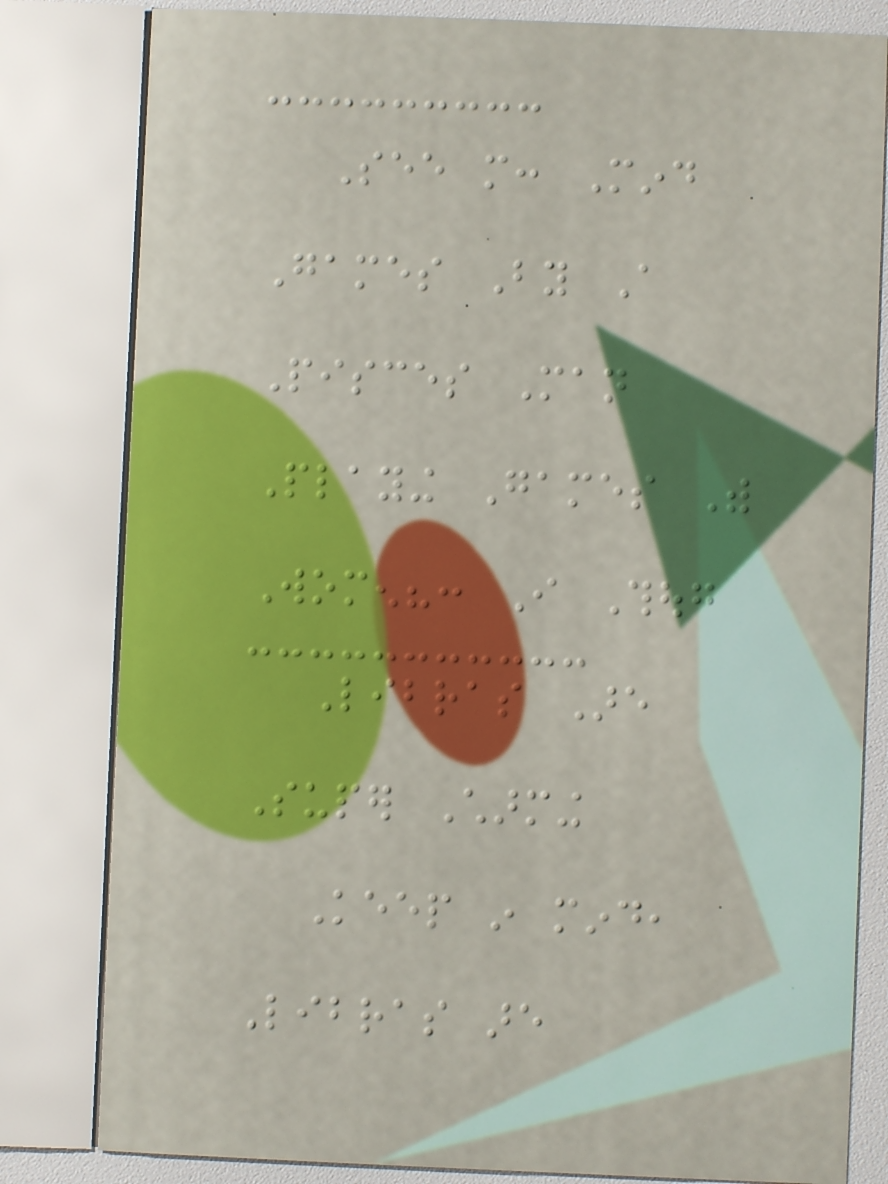See more: Mind
Games By A
Pisces Man
Playing Games With
Women?: I Thoug
Libras Are
Super Charming
Keep in mind,
Libras are
